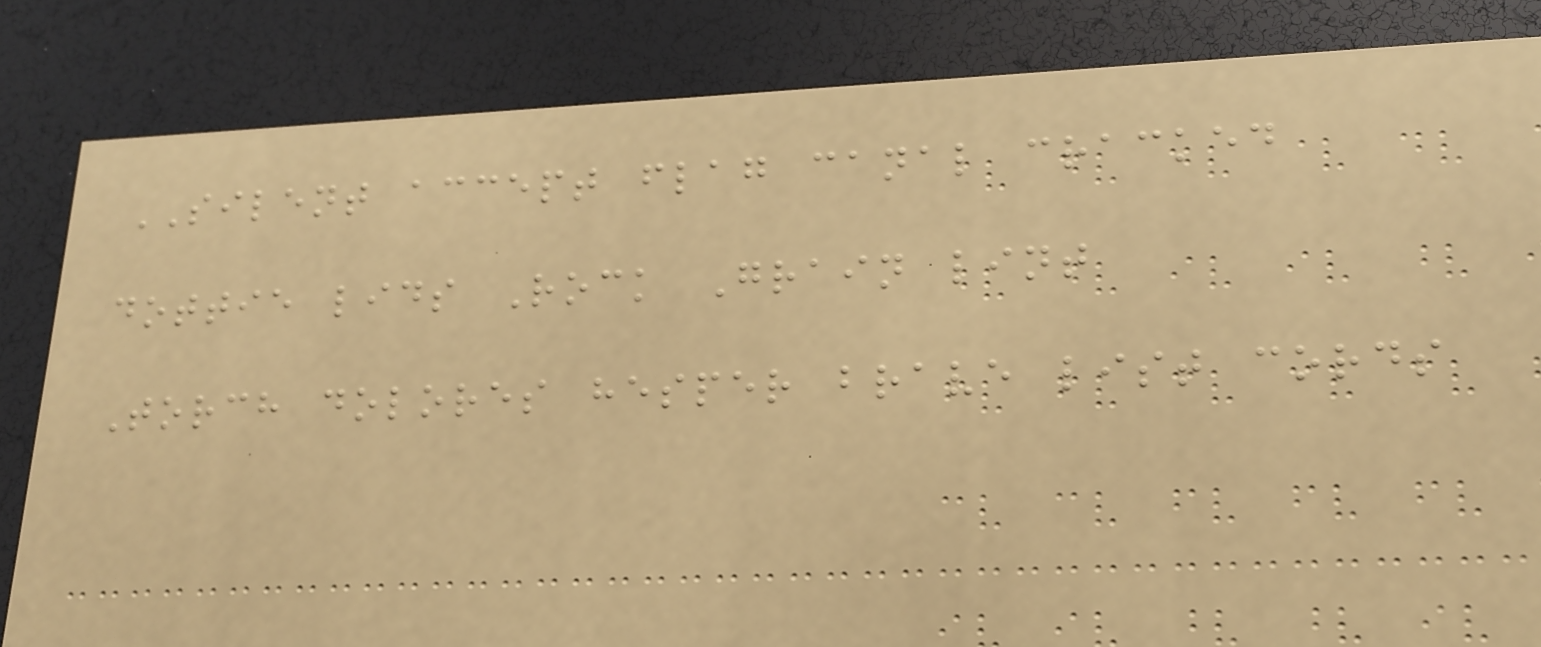SILENT accept flag canal cracked
dottie lids Rock Grain lint
Torch dolores hesper brave list cords
